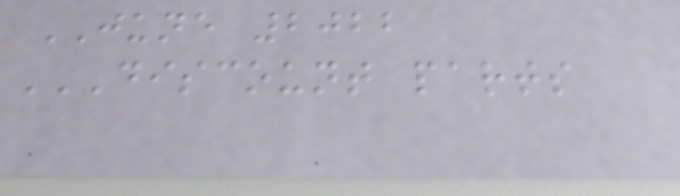JUNE 2022
DISCOUNT PARTS
